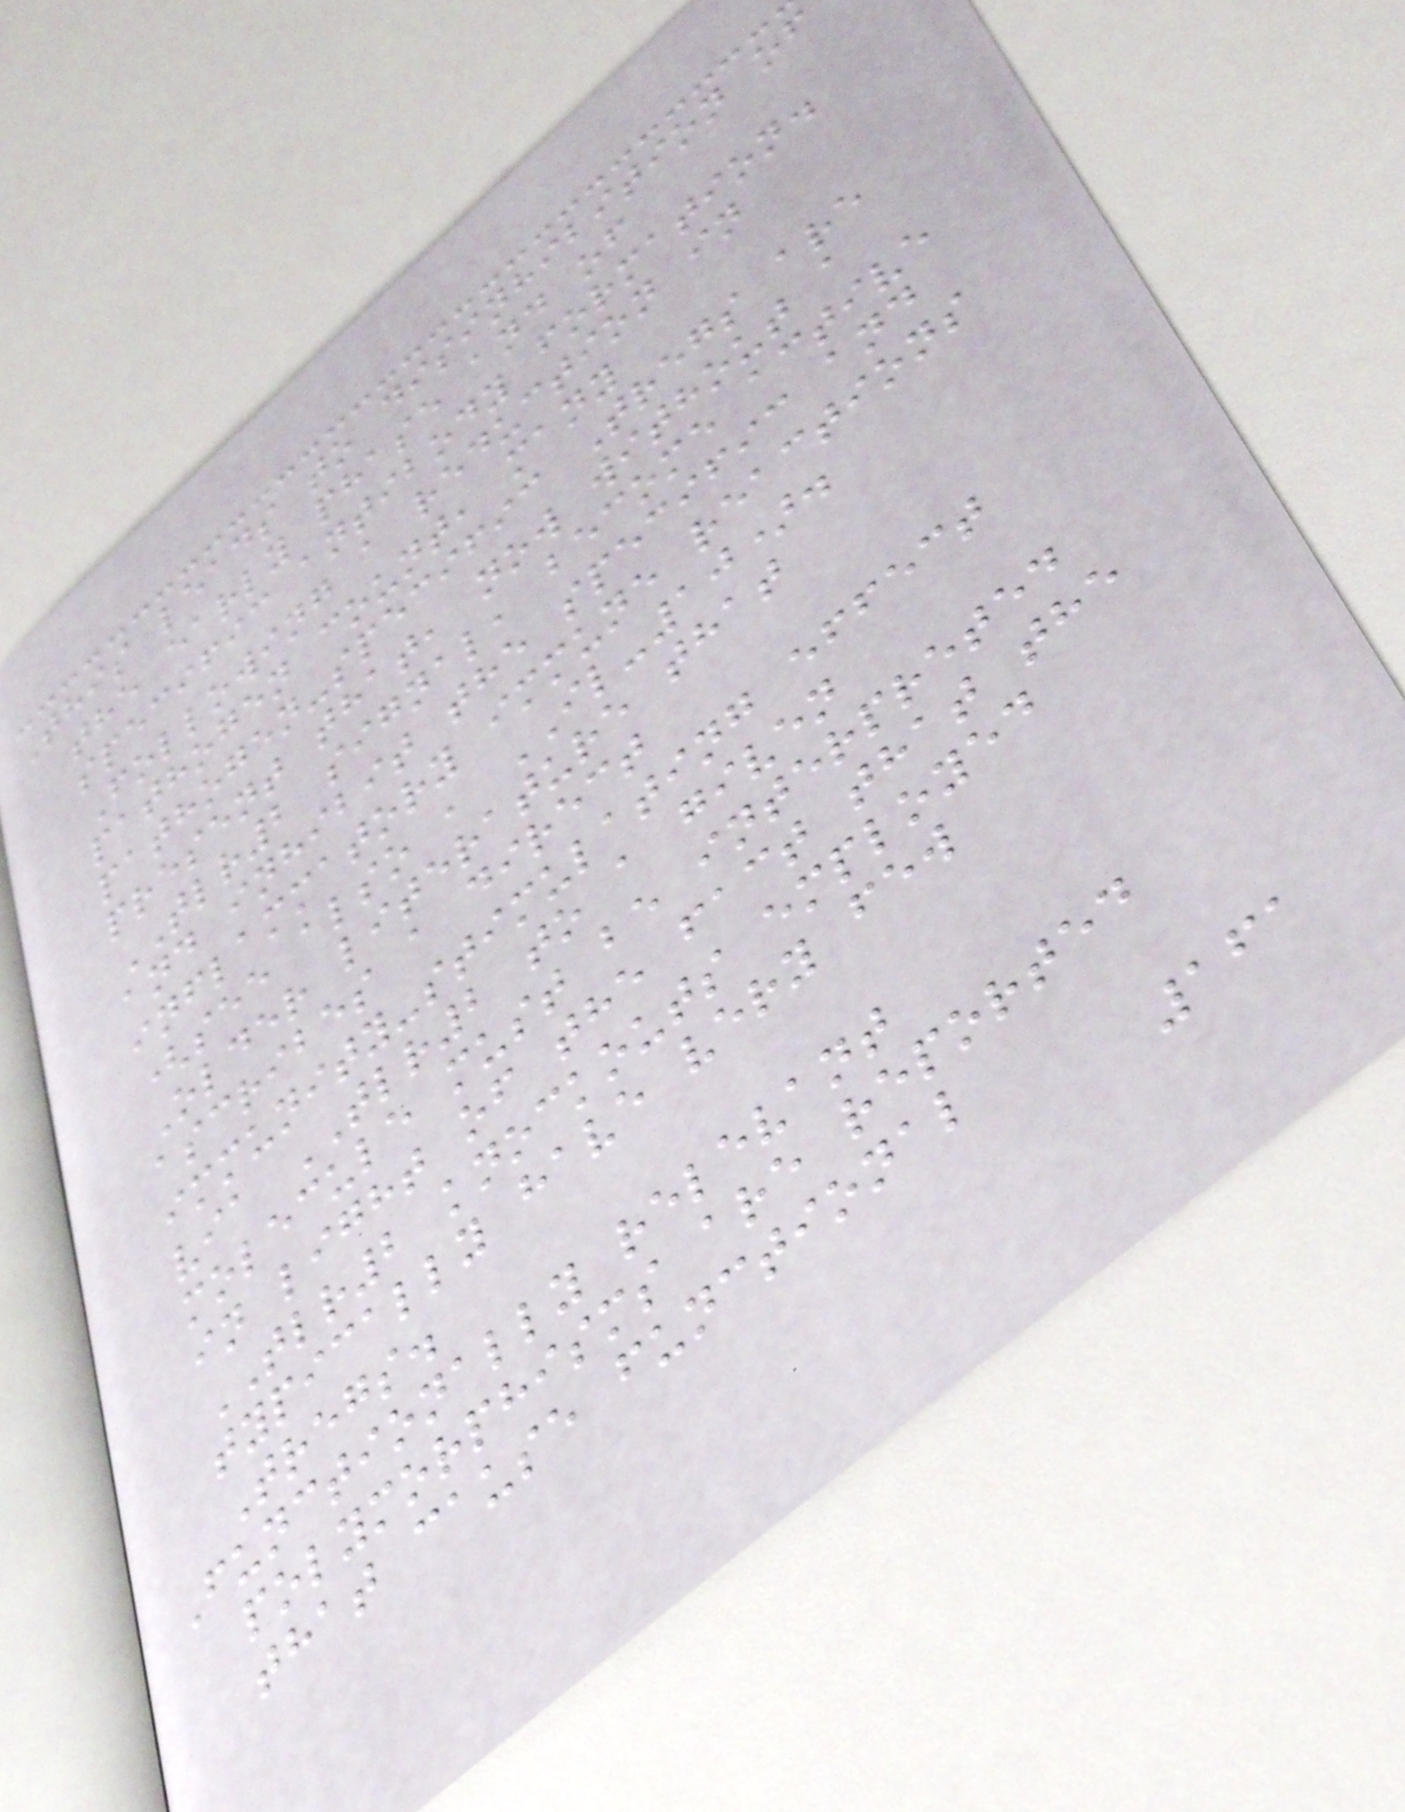This leads to disinhibition of
the early phase and of
specific antibody formation.
Following a reduction in
pathogen count, many
pathogen-specific Tregs are
present that, now without a
TLR2 signal, become active
and inhibit the specific and
inflammatory immune reactions
(see also , IL-10).
Older literature that
ascribes a direct
immunity-stimulating effect
via TLR2 to a given
molecule must be interpreted
in light of the fact that the
TLR2 knockouts employed
typically have very few
Tregs.
Functionally relevant
polymorphisms are reported
that cause functional
161
